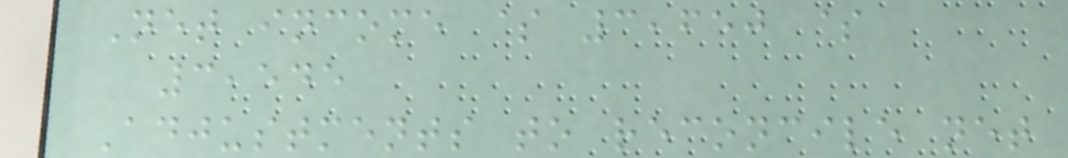Net income $ 3,650 $
3,545
Adjustments to reconcile net
